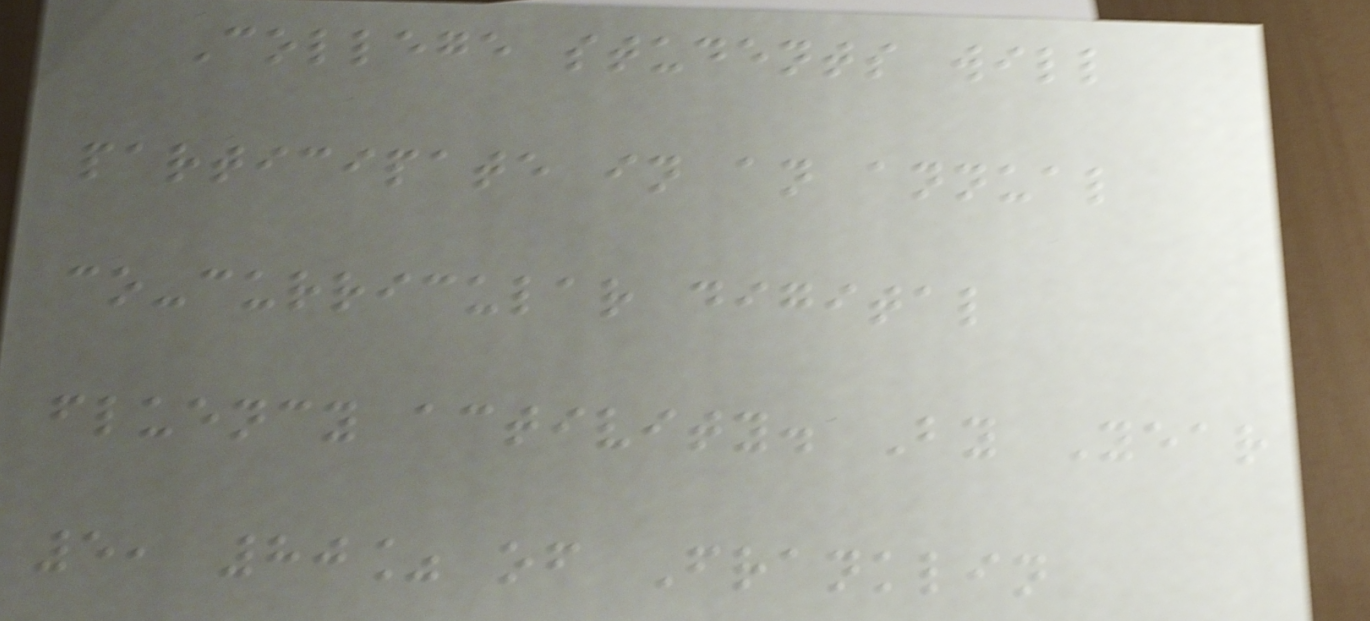College students will
participate in an annual
co-curricular digital
fluency activity. By Year
5, 80% of Franklin
